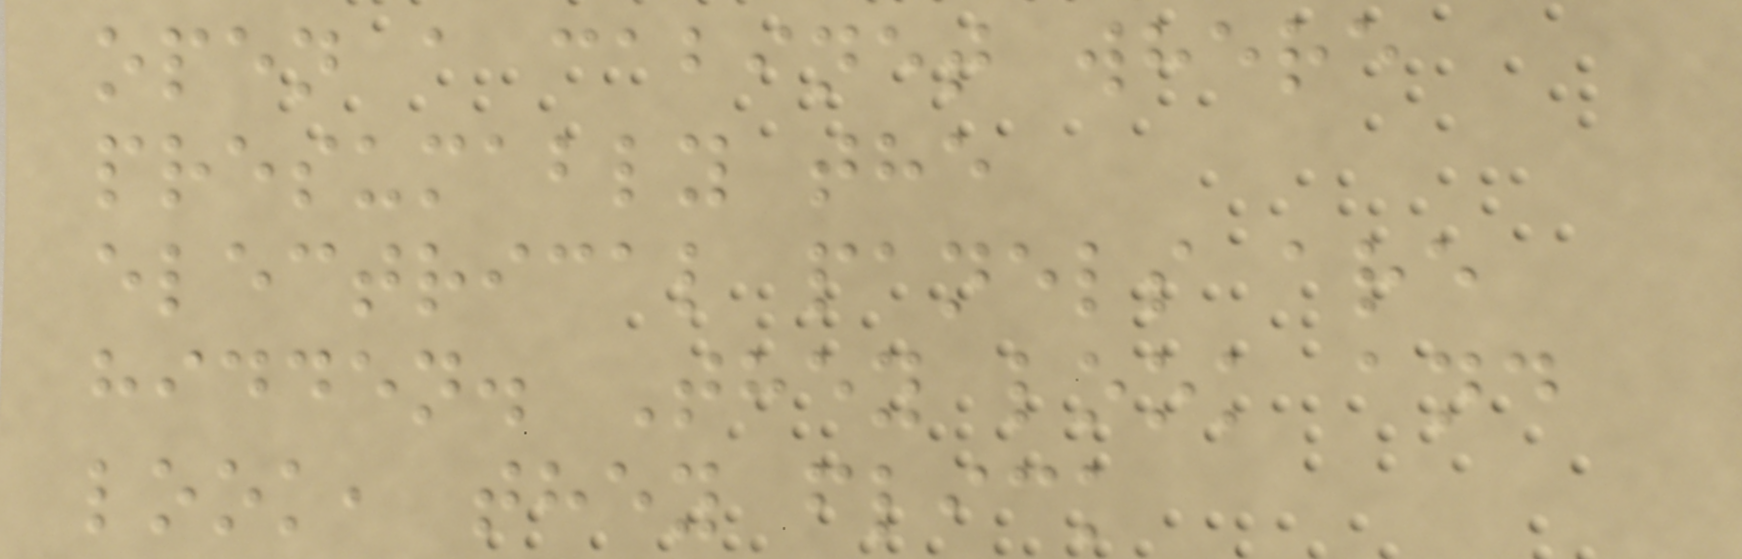open a cabinet where
presumably the
electrical panels are
hidden. They look and
look, they flick
